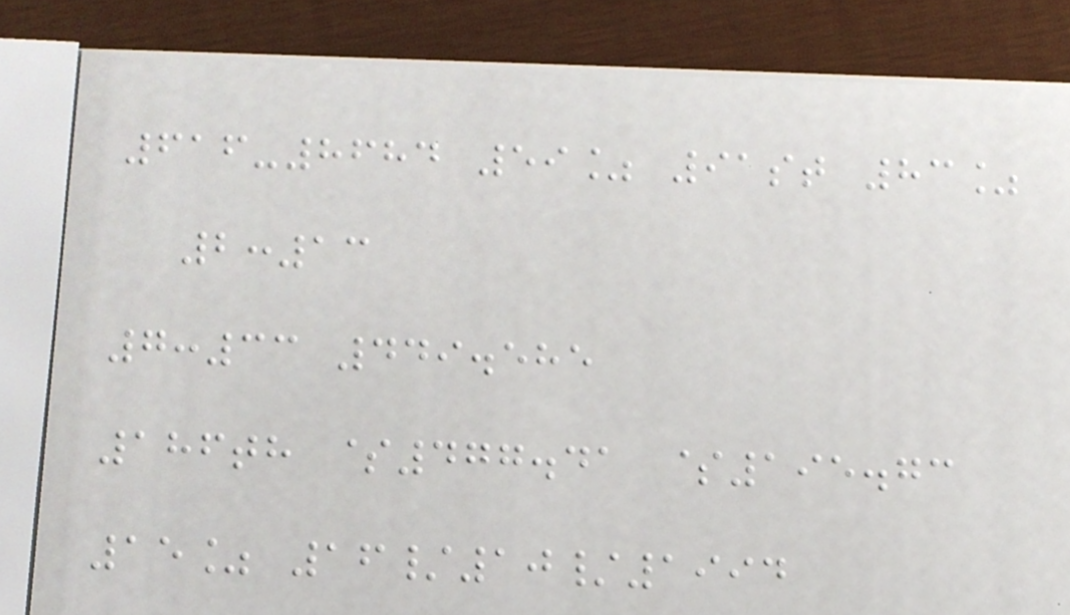616-8684 59% 91st 83%
2:13
7:33 449.585
186th $477.41 $195.73
15% 16/10/1994
